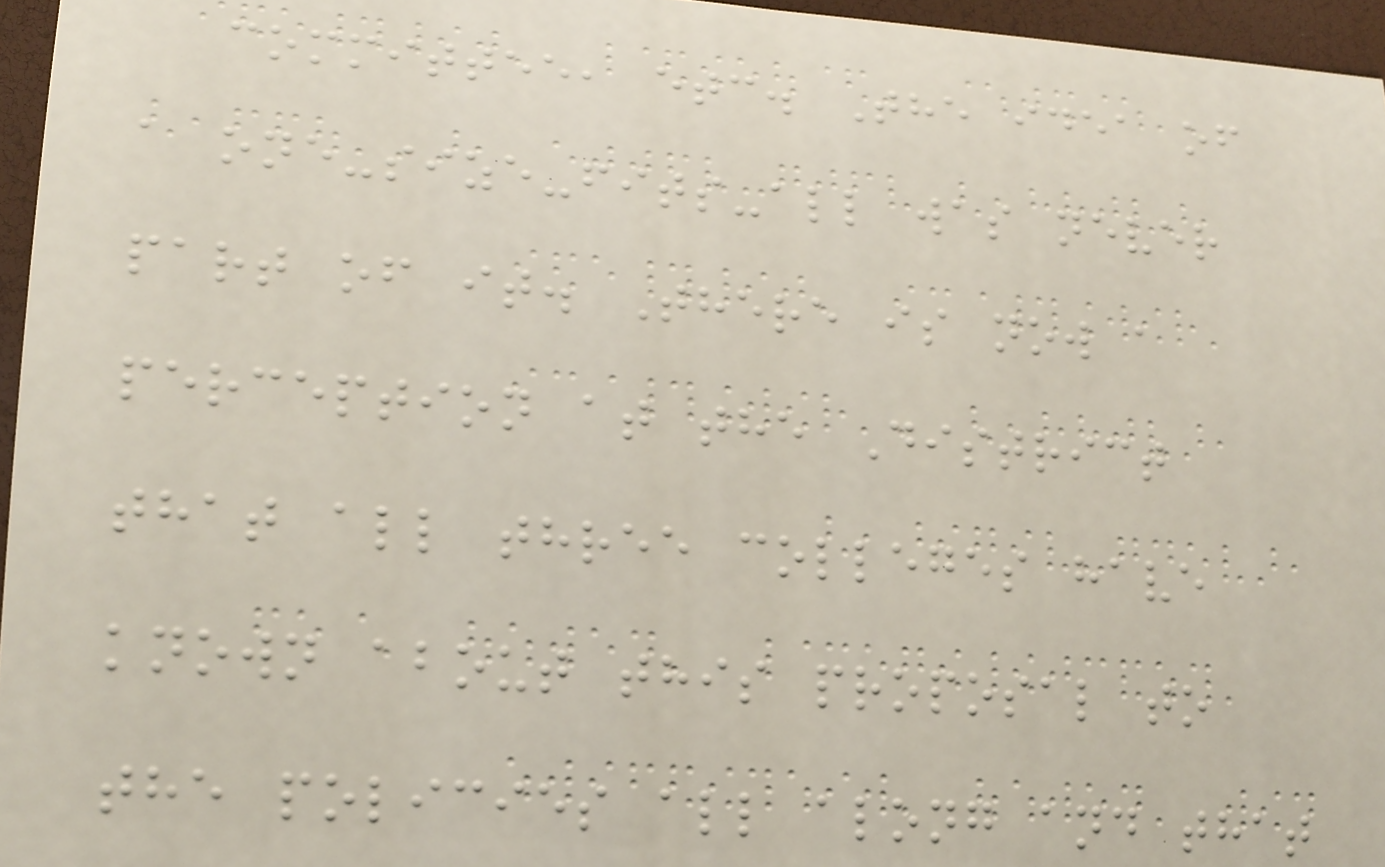committee, etc. The idea of
a one-size-fits-all was never
part of it. There is now a
perception at the District
that all three colleges have
known about this proposal to
the policies all along and that
